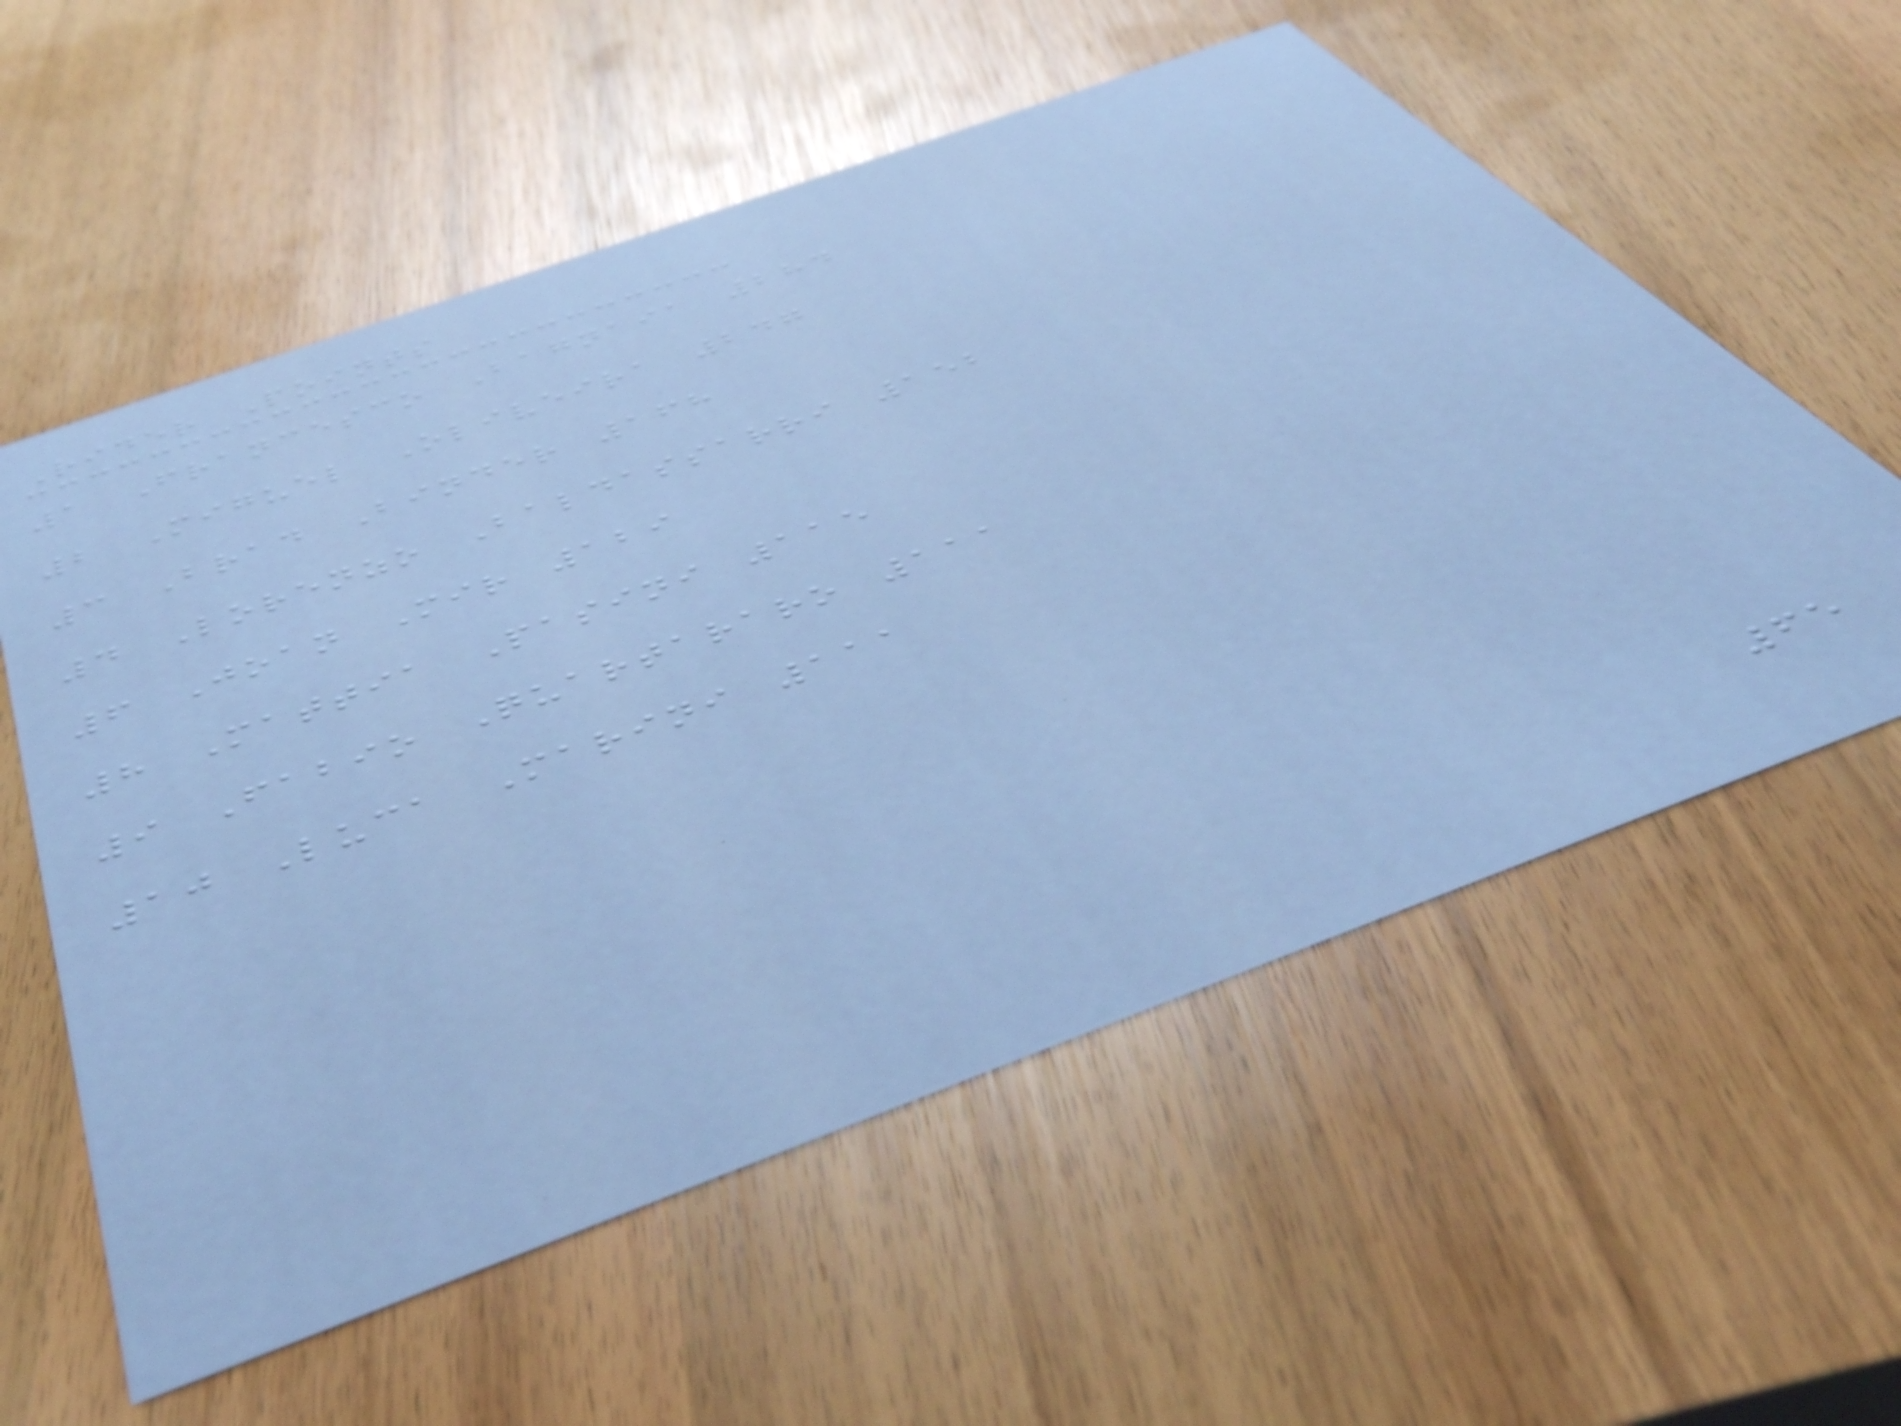Rider Points
1 Francesco Bagnaia 284
2 Miguel Oliveira 247
3 Brad Binder 168
4 Lorenzo Baldassarri 152
6 Joan Mir 129
8 Mattia Pasini 115
9 Fabio Quartararo 111
10 Luca Marini 111
65
